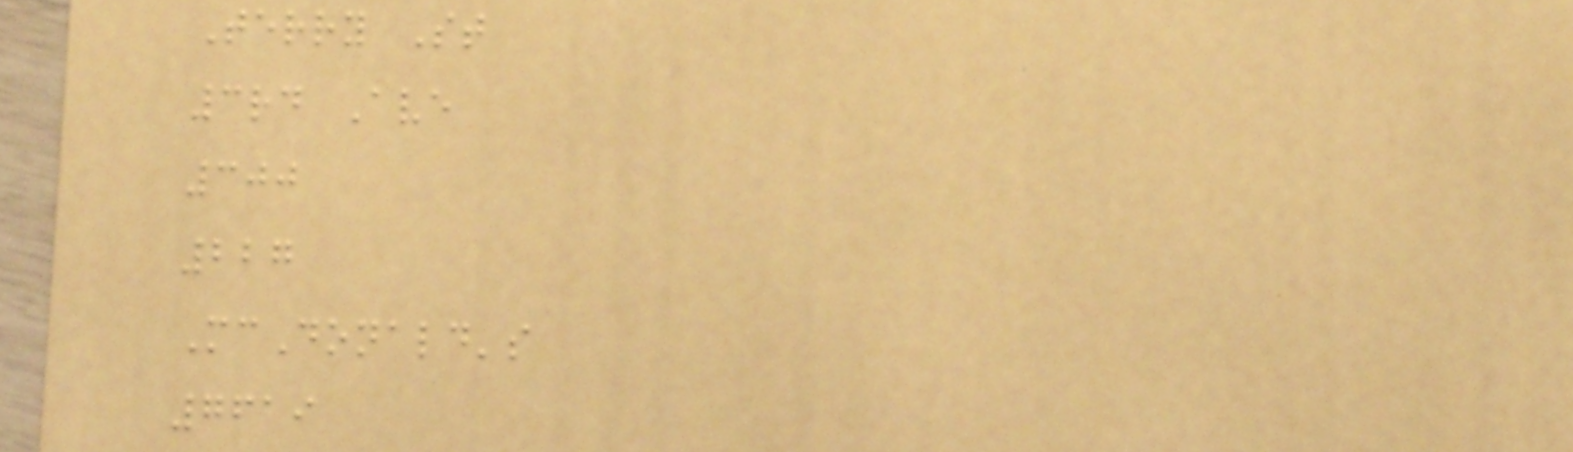Terry St
3rd Ave
300
227
McDonald's
7619
